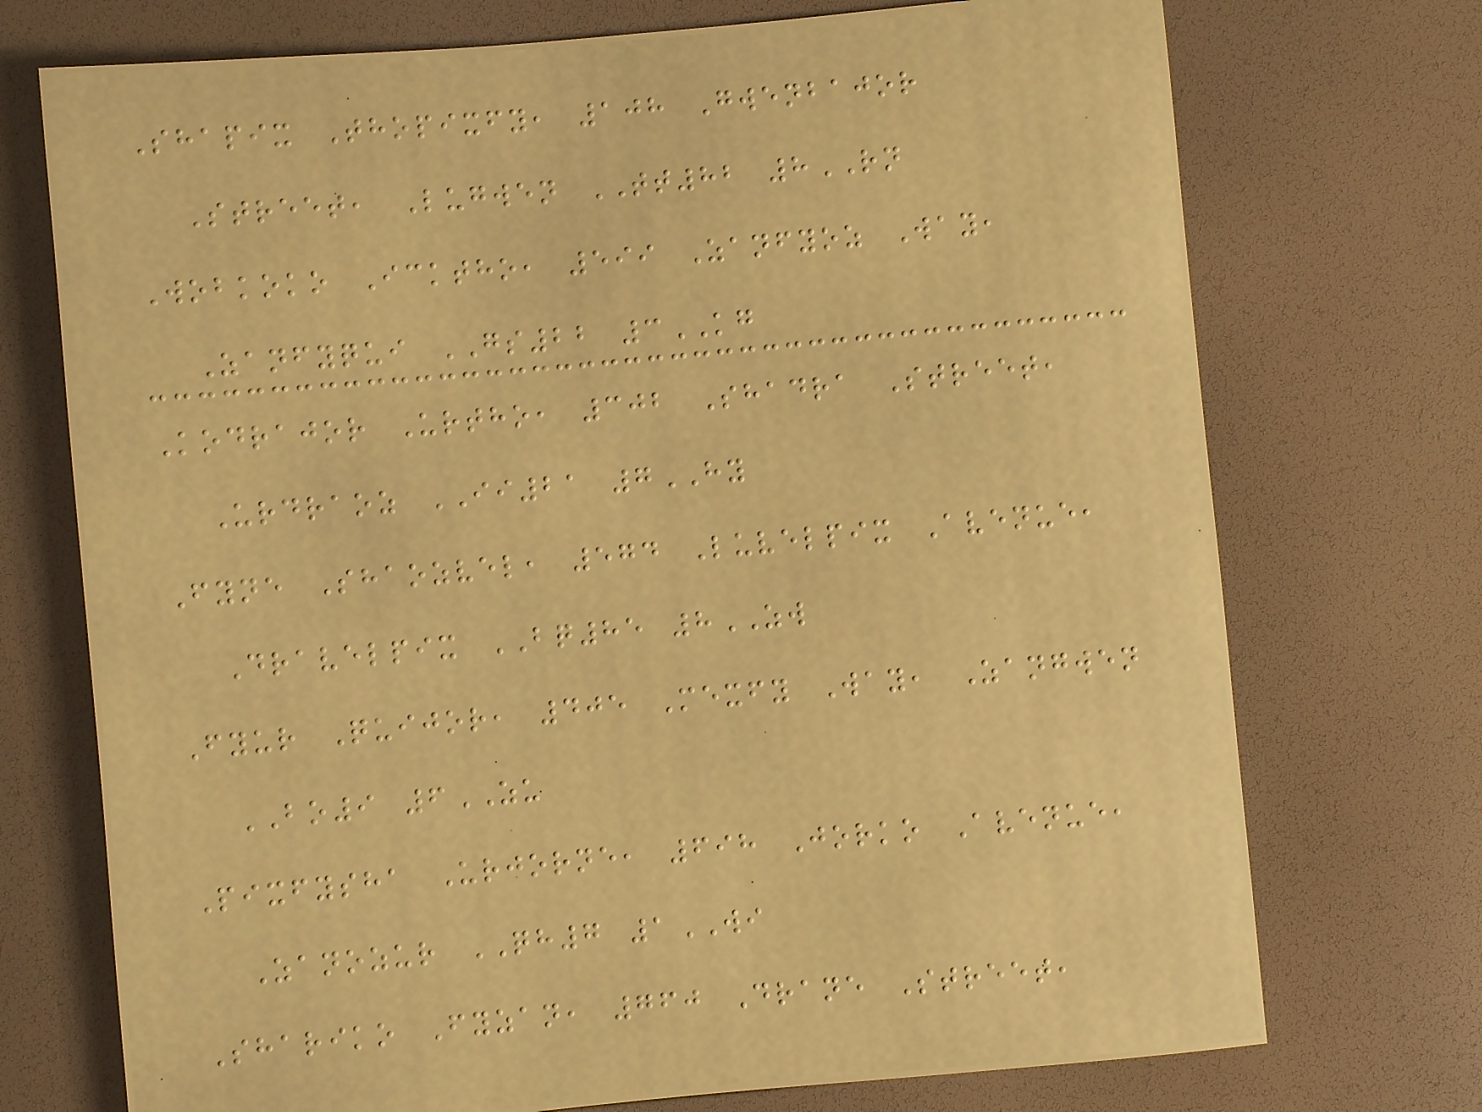Shapix Thopixfy, 108 Gwenbajor
Street, Lugwen TT82 8RN
Wobkoko Icktho, 599 Zanfyoz Way,
Zanfyqui GS22 3KG
Kodrajor Urtho, 302 Shadra Street,
Urdraoz II21 7HY
Fyne Shaozvel, 574 Luvelpix Avenue,
Dravelpix BQ85 8ZW
Fyur Quijor, 405 Mexfy Way, Zangwen
BO9 6ZU
Pixfysha Urjorne, 698 Jorko Avenue,
Zanozur QH7 1WI
Shariko Fyzan, 760 Drane Street,
